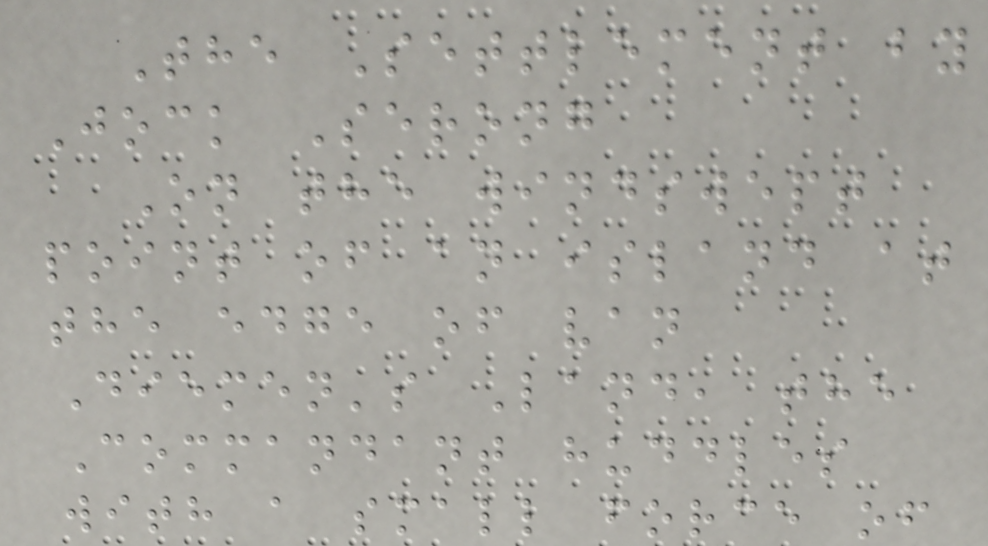The Settlement by
Jock Serong
On the windswept
point of an island at
the edge of van
Diemen's Land, the
Commandant huddles
with a small force of
